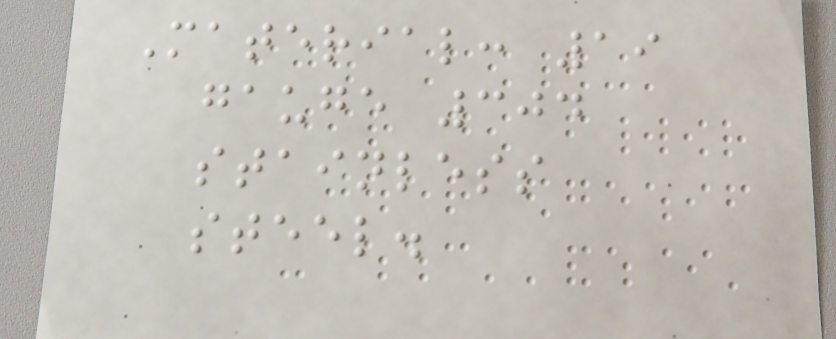Material: 19
gauge 304
stainless
steel.
